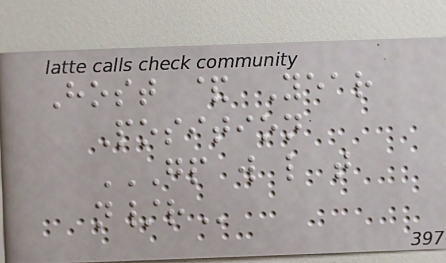Host & Year
Position
GP W L T
N/R
